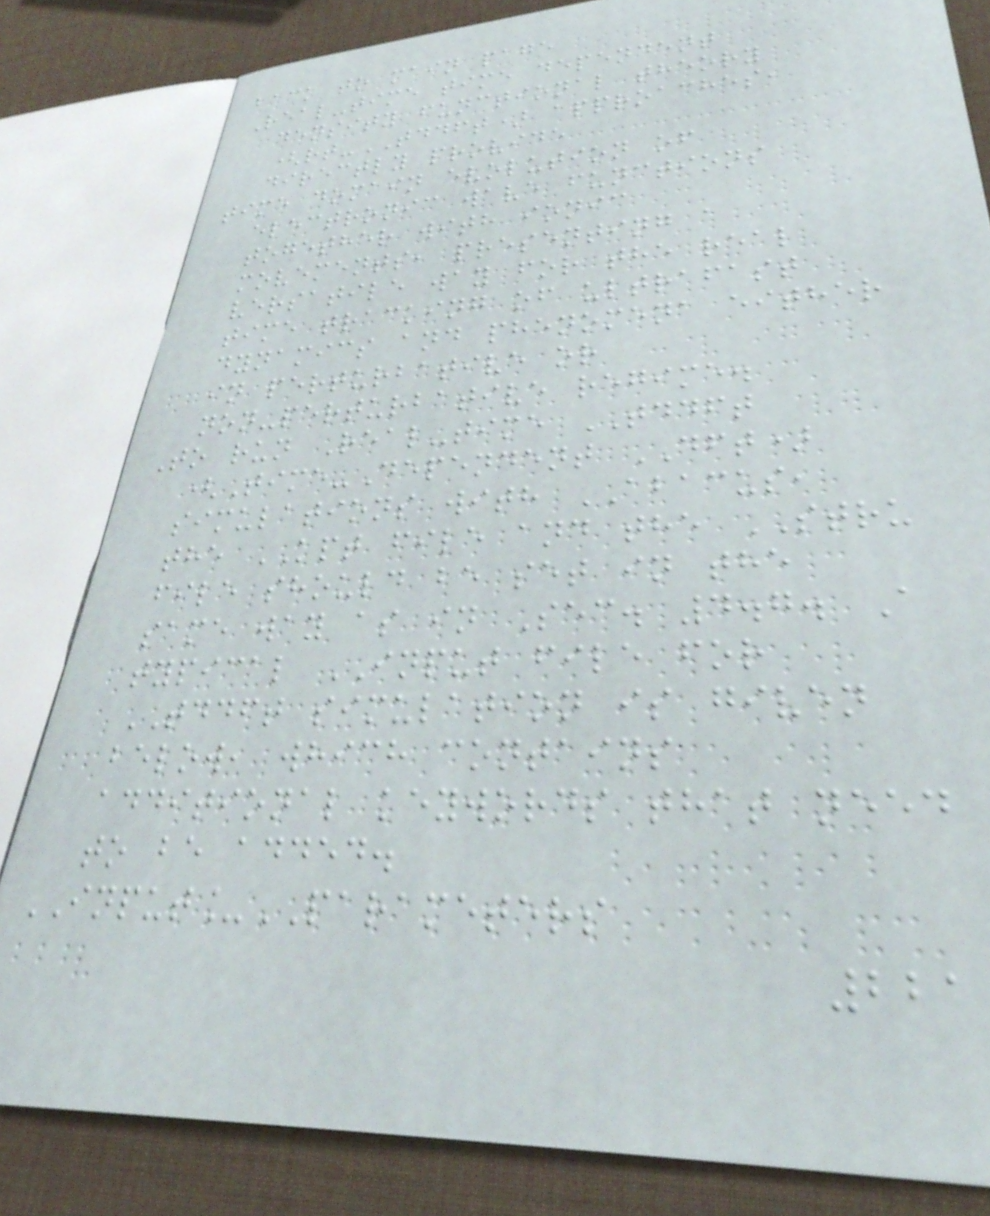back to main page
Real-time time dependent
density functional theory
(rt-TDDFT) approaches,
directly provide
time domain evolution of
electronic wave functions
together with ionic
movements, presenting a
versatile way for the real
time tracking of ultrafast
dynamics and phenomena either
in perturbative or
non-perturbative regime.
To run Real-time TDDFT
(Time-Dependent DFT)
simulations with ABACUS,
the KPT file and the STRU
file should be set in the
same way as in Sec. 4.7. A
typical INPUT file for
TDDFT simulation is given
below, which contains
additional keywords that need
to be added.
INPUT_PARAMETERS
221
